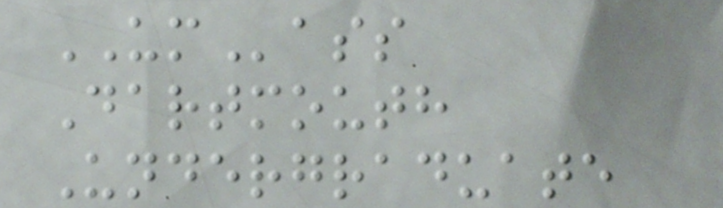UMass
Dartmouth
Undergraduate
